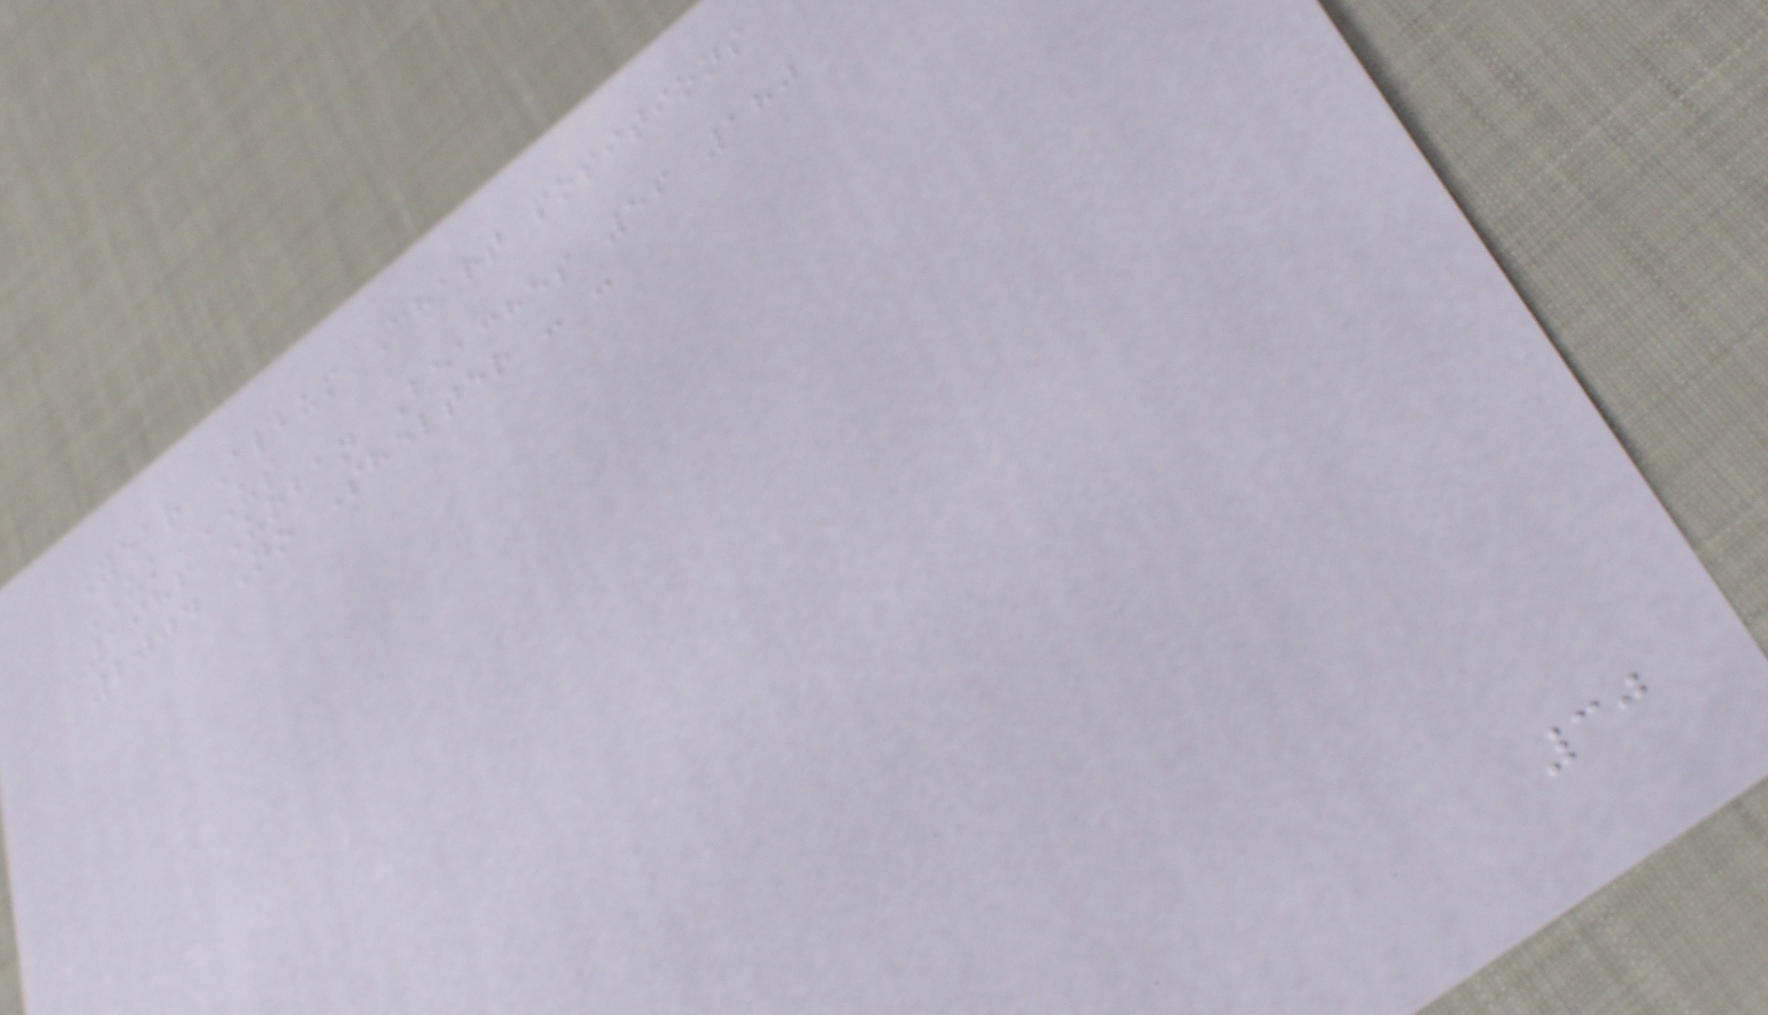Year Album Chart positions
UK US
1986 Urban Beaches 56 180
2004 No Shelter - -
30
